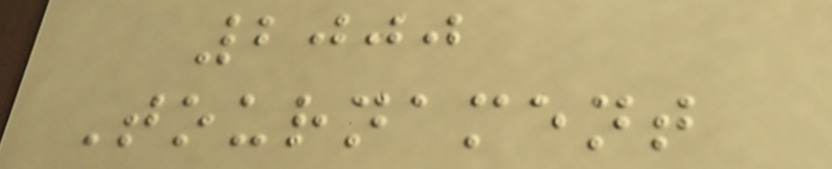2000
Tournament
